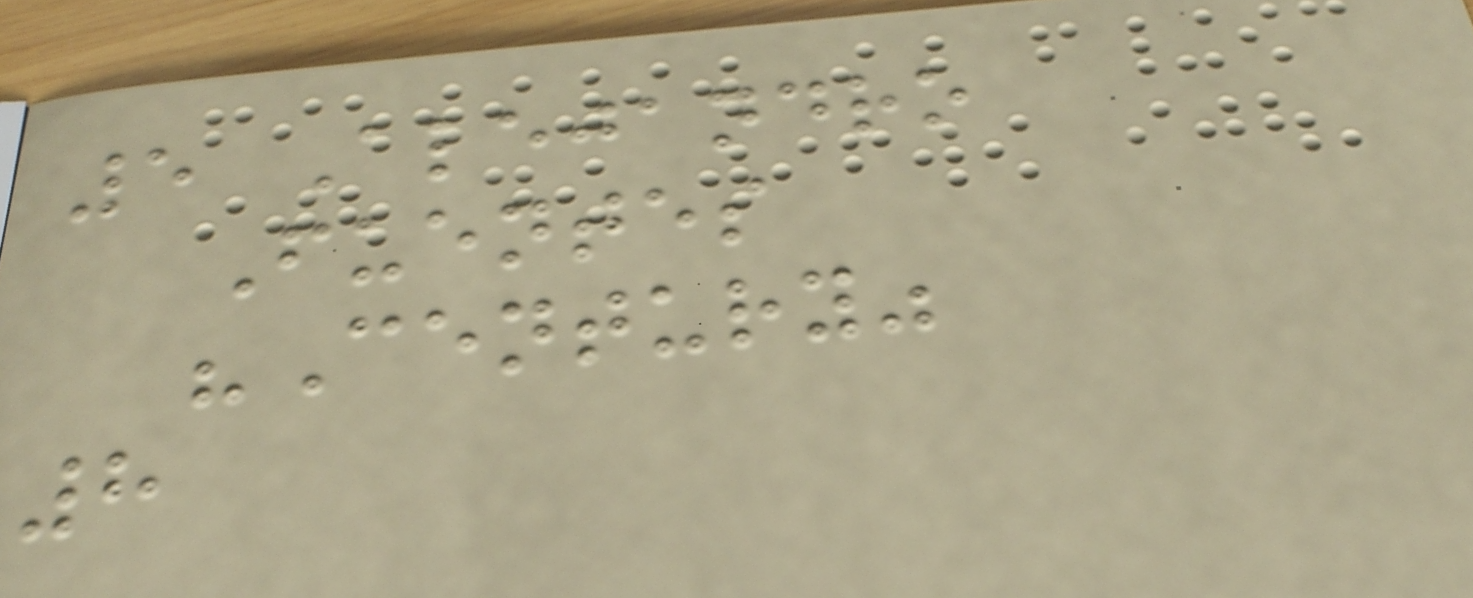5 Alejandro
Fuentes
"Century"
8
